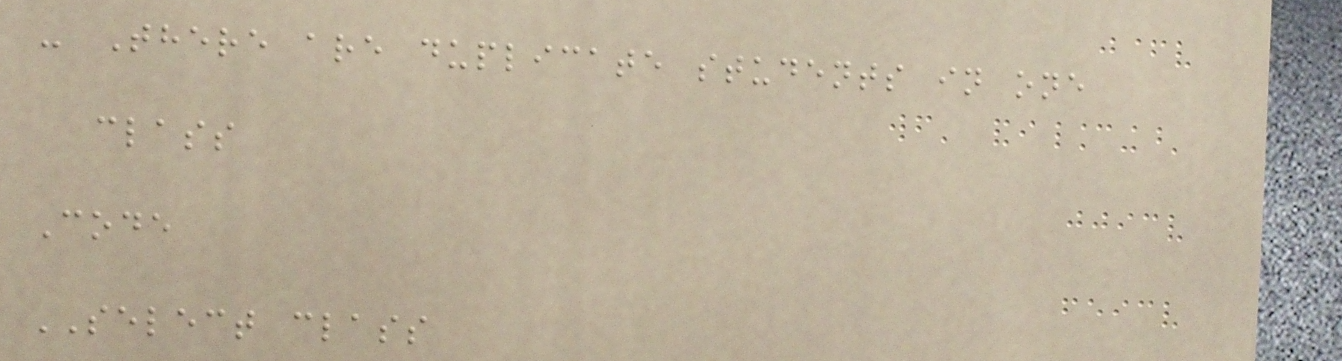- There are duplicate students in one
class
Code
SELECT class
